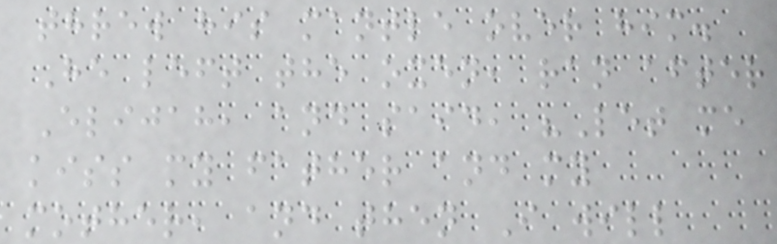threw his mantle over him.
He left the oxen, ran after
Elijah, and said, "Let me
kiss my father and my
mother, and then I will
